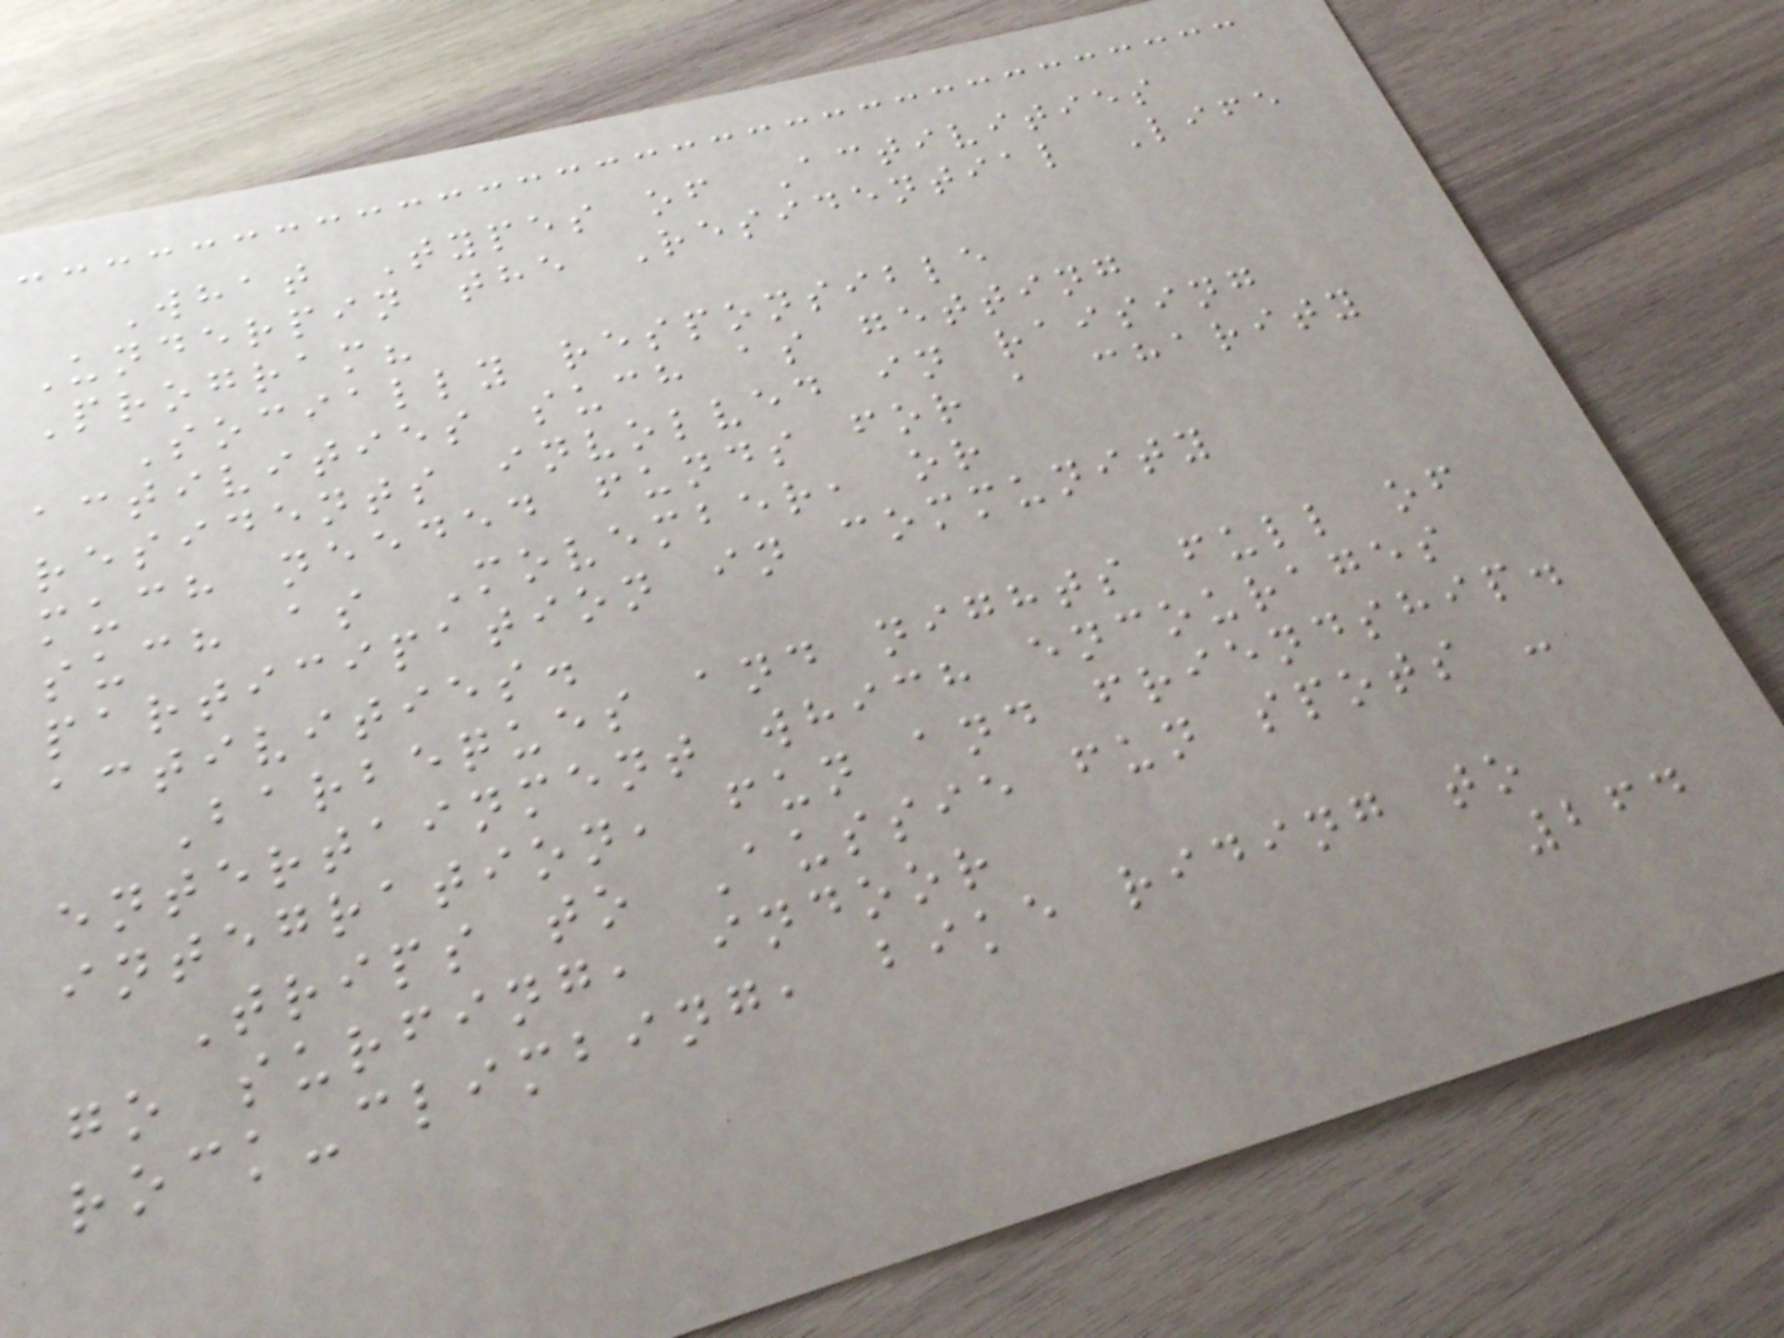What Types of Activities
Underpin the Residential Life
Program?
Socially responsible
activities such as getting
residents involved in raising
much needed funds for a charity
such as Movember, or
participation in community
activities.
Barbeques and nights full of
entertainment which encourages
integration, fun and friendship.
Trips to Aussie fun spots -
go surfing, indoor
rock-climbing, bike riding to
264
